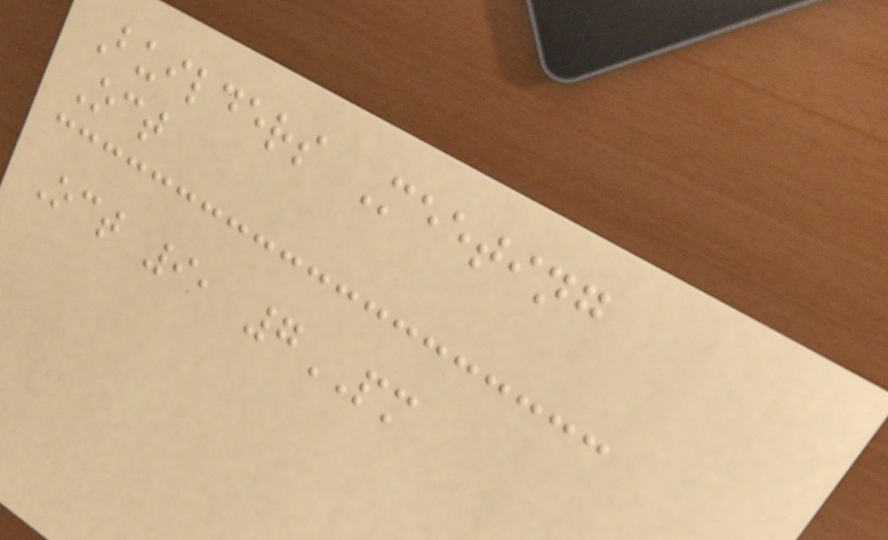Builders Meeting
Oct
Oct 9, 7PM
